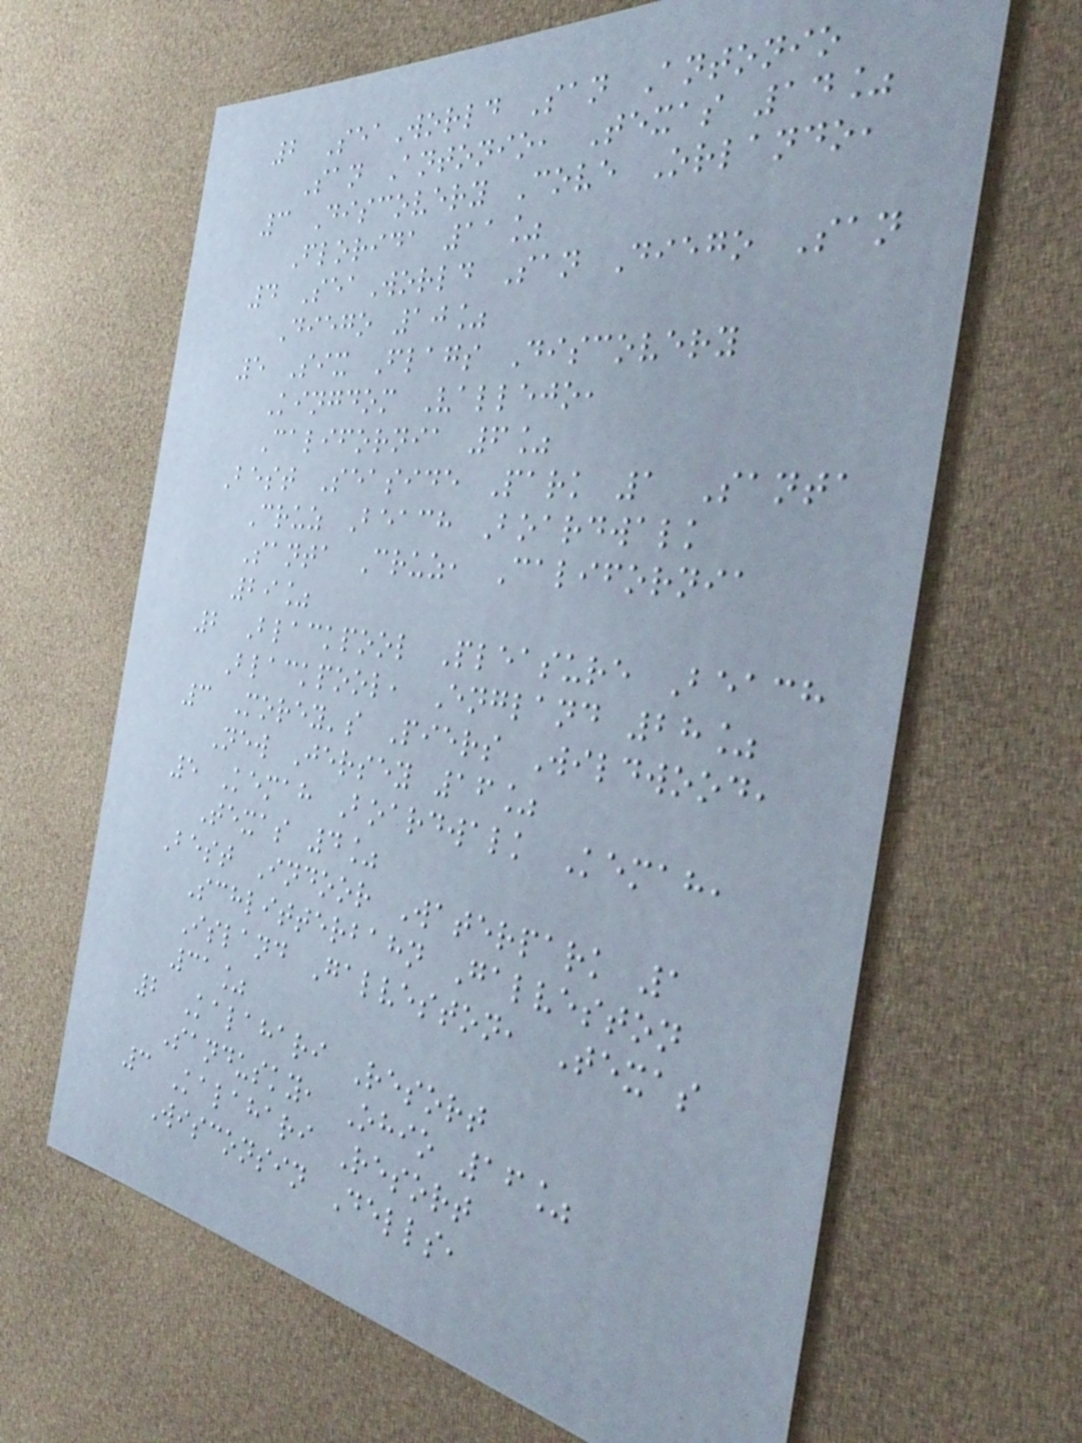2 SeaWorld San Antonio
San Antonio, Texas 14%
3 Discovery Cove Orlando,
Florida 11%
4 SeaWorld San Diego San
Diego 10%
5 Six Flags Discovery
Kingdom Vallejo,
California 6%
Best Seaside Park 1 Santa
Cruz Beach Boardwalk
Santa Cruz, California
29%
2 Blackpool Pleasure Beach
Blackpool, England 28%
3 Morey's Piers Wildwood,
New Jersey 16%
5 Kemah Boardwalk Kemah,
Texas 4%
Best Indoor Waterpark 1
Schlitterbahn Galveston
Island Galveston, Texas
31%
2 Kalahari Resort
Sandusky, Ohio 16%
3 Kalahari Resort
Wisconsin Dells,
